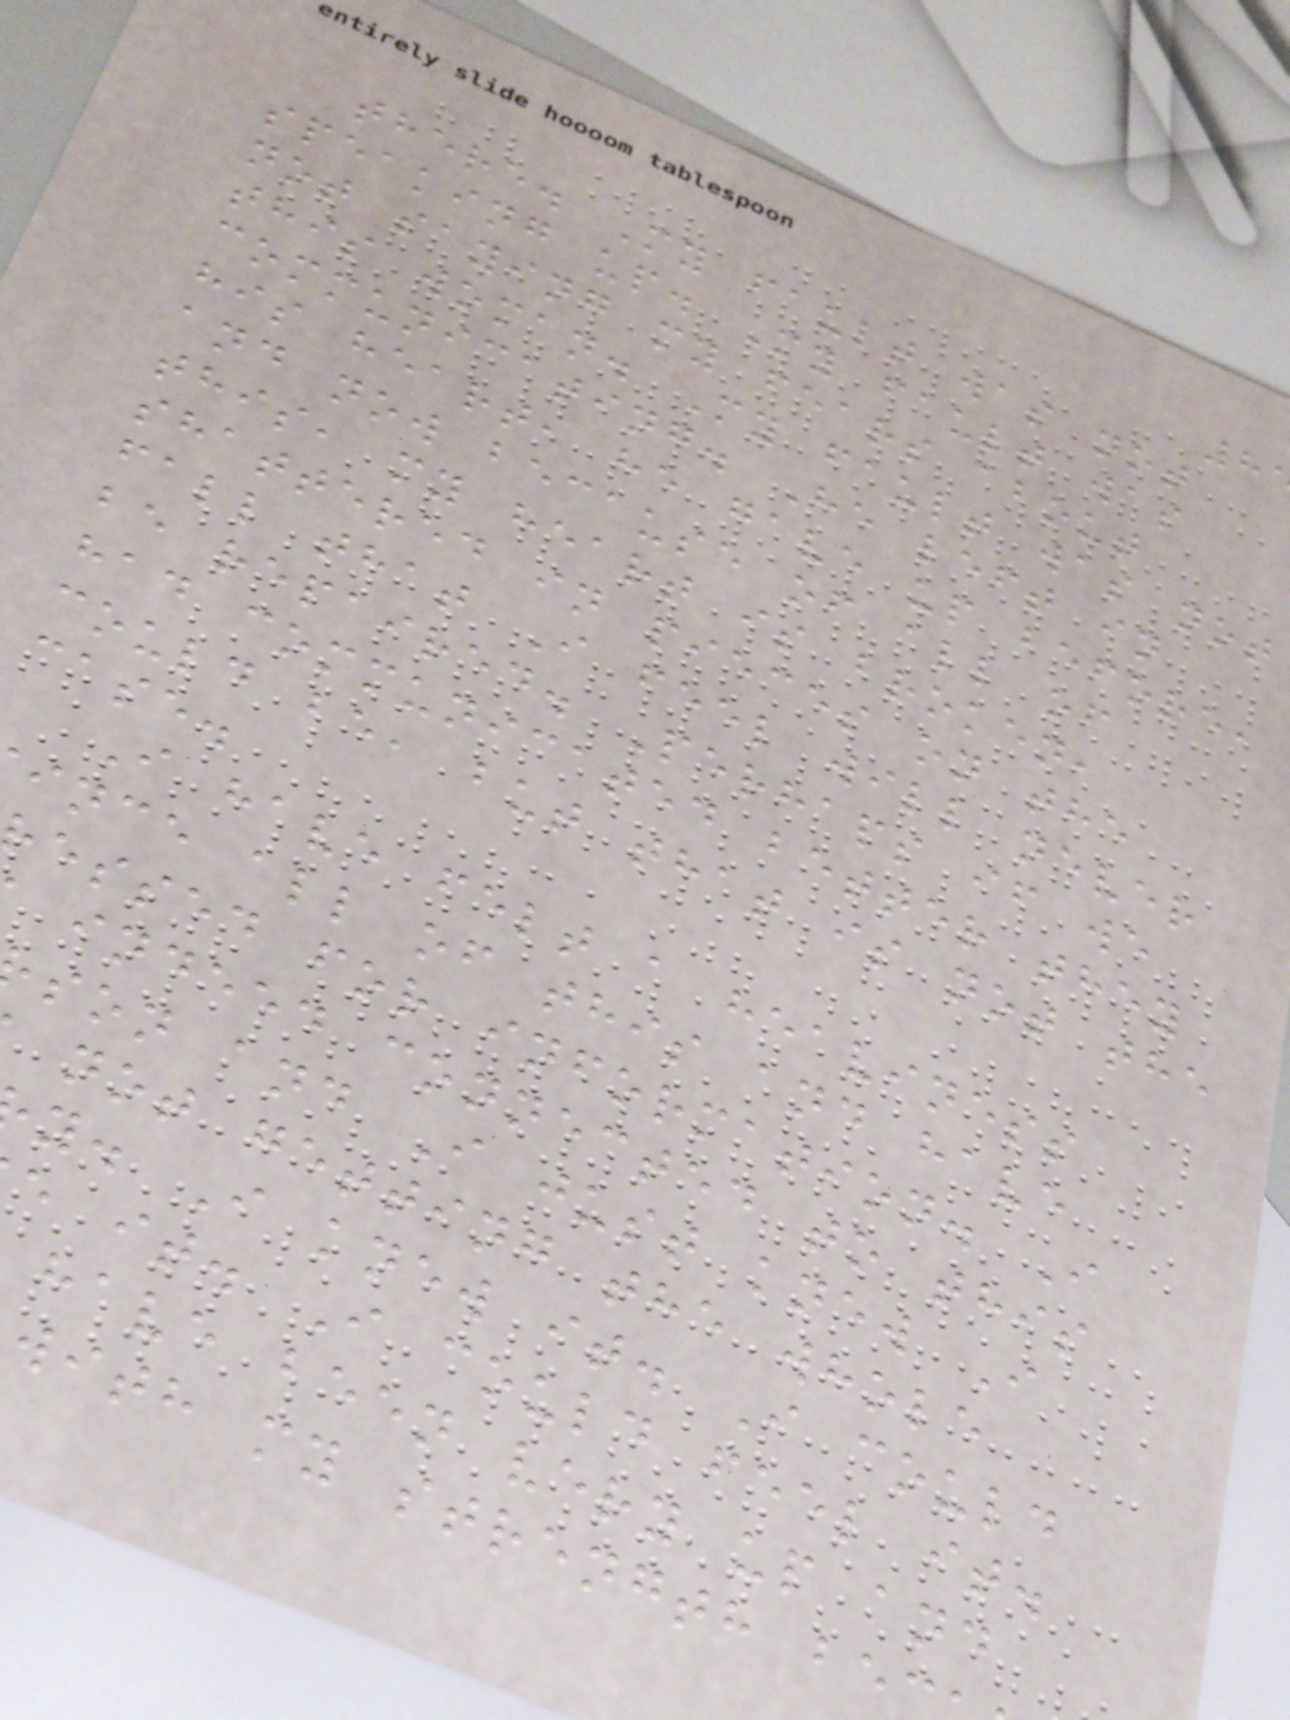there. My fault was not
speaking up. My fault was
not saying my fears about
this woman. My fault was not
communicating. He left in
his heart, he gave up before,
and now because of all of
this, my heart is broken,
shattered in pieces on the
fall that I feel will never
be repaired. Perhaps if we
had communicated better they
could be, but that is not the
case.
I have felt a heaviness
ince all of this and have
essed for information. I
indeed connected to this
son and I just knew I
not getting the whole
y. I knew it. I could
e it. I could feel it.
have been very up and
with my strength be
